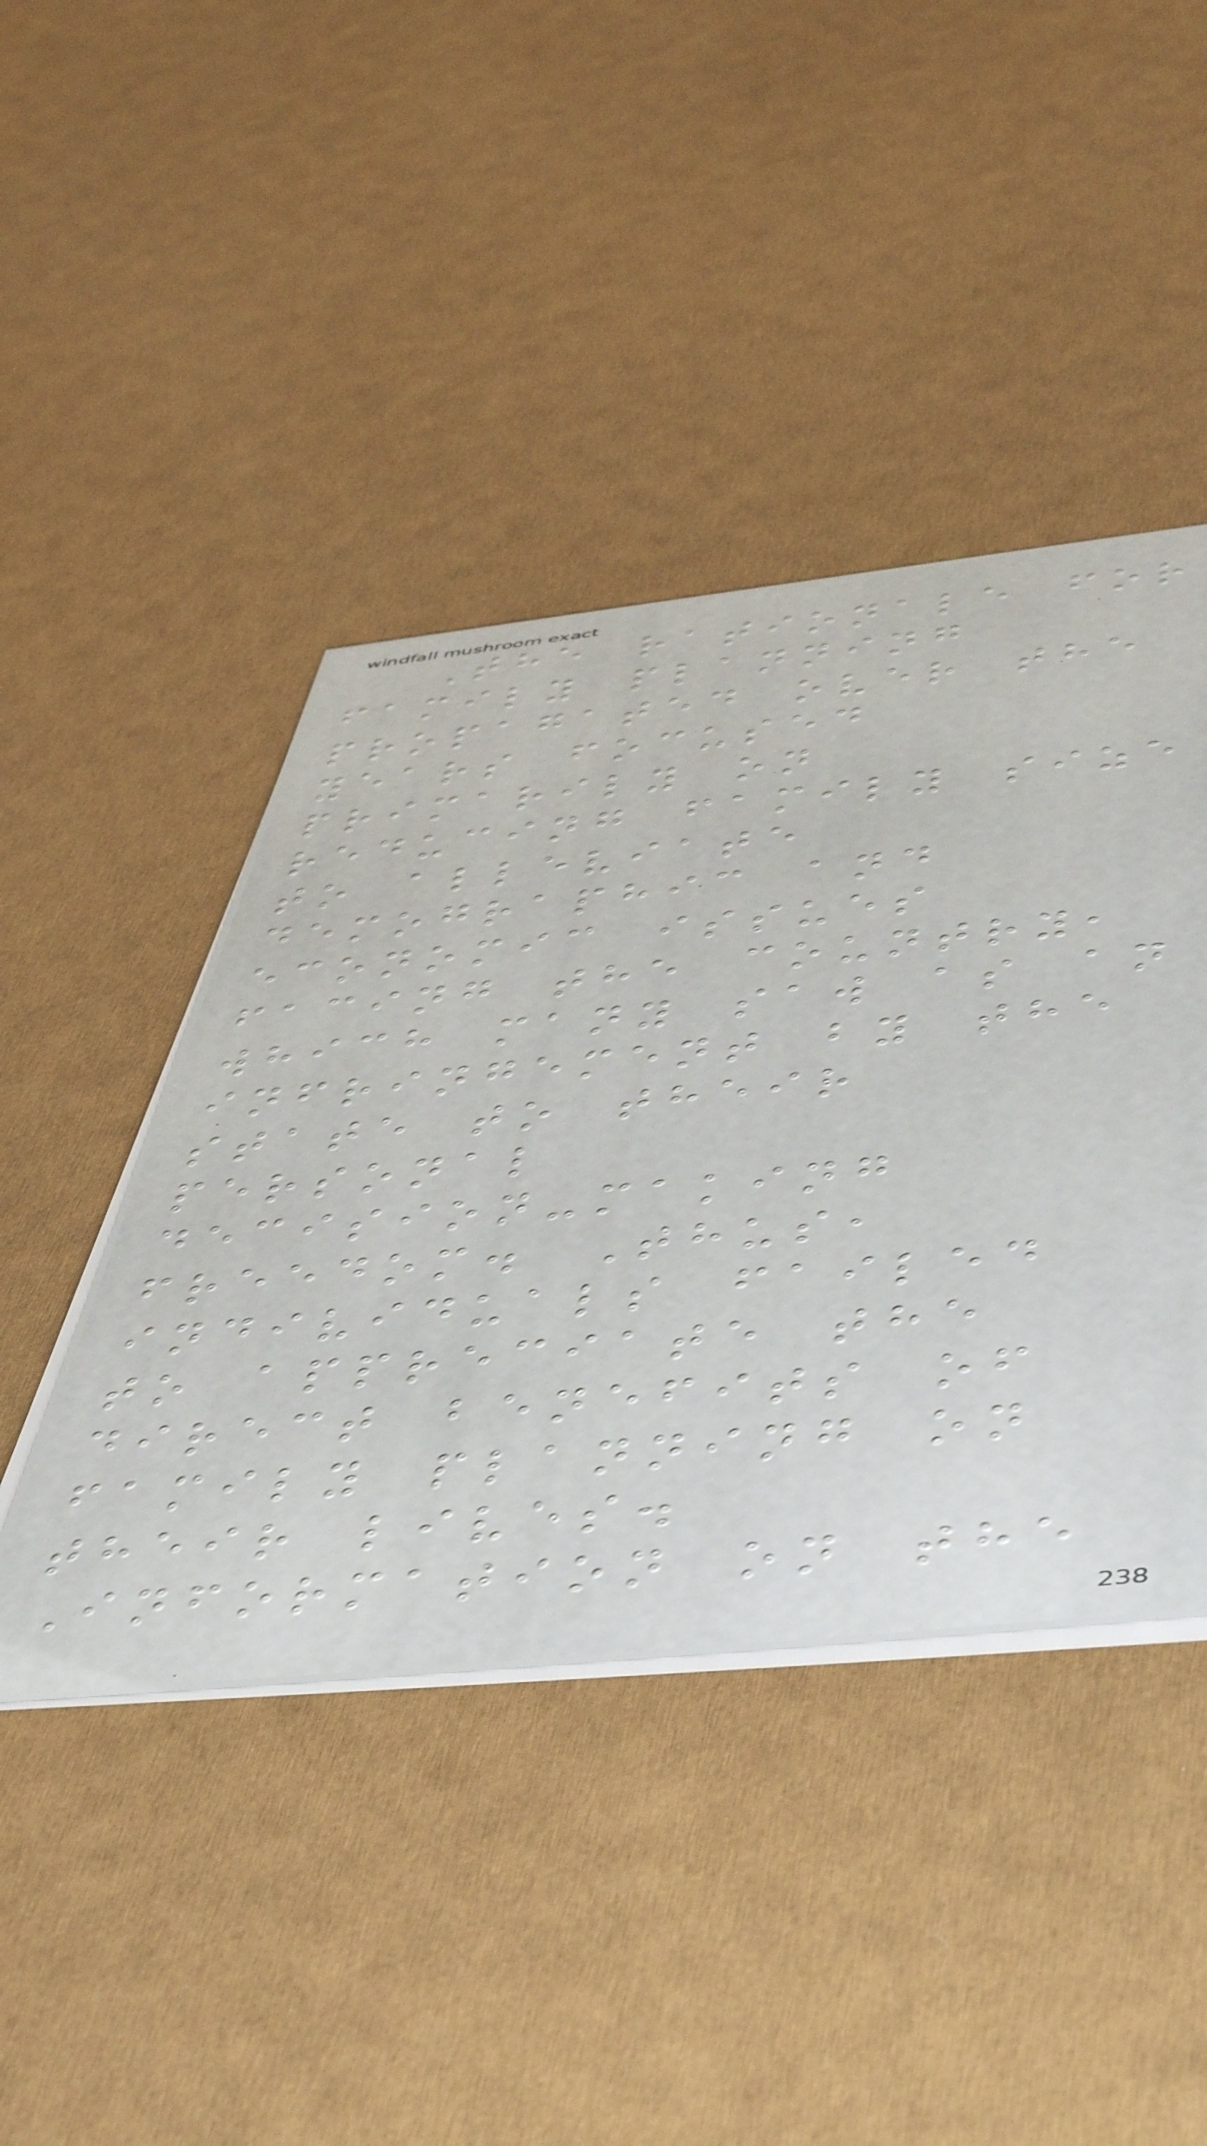The rationale for
family planning
propagated over the
years focused
primarily on
reducing family size
to alleviate
demographic and
economic issues
facing the country,
which many saw as an
infringement by the
state to their
personal
decision-making
freedom. Thus,
individuals failed
to appreciate the
direct benefits of
family planning on
their lives.
Information on the
